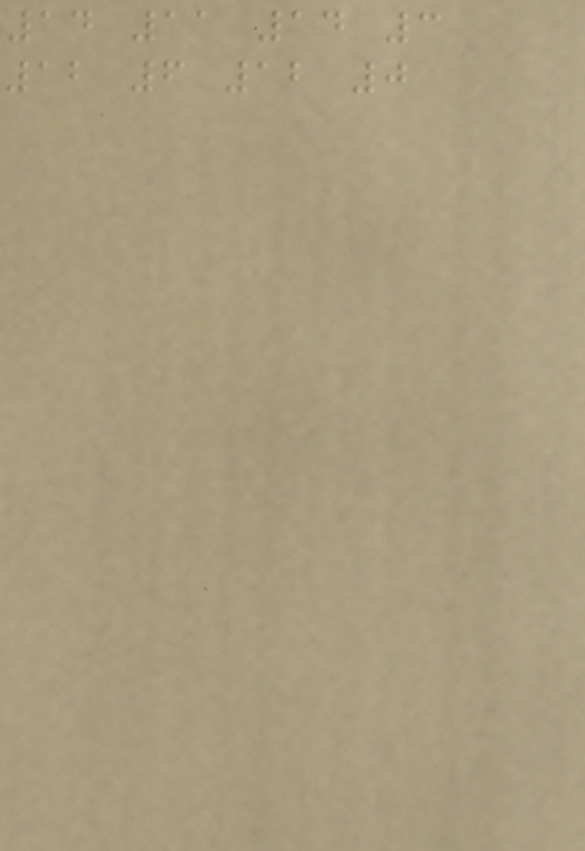14 11 14 3
12 6 12 0
